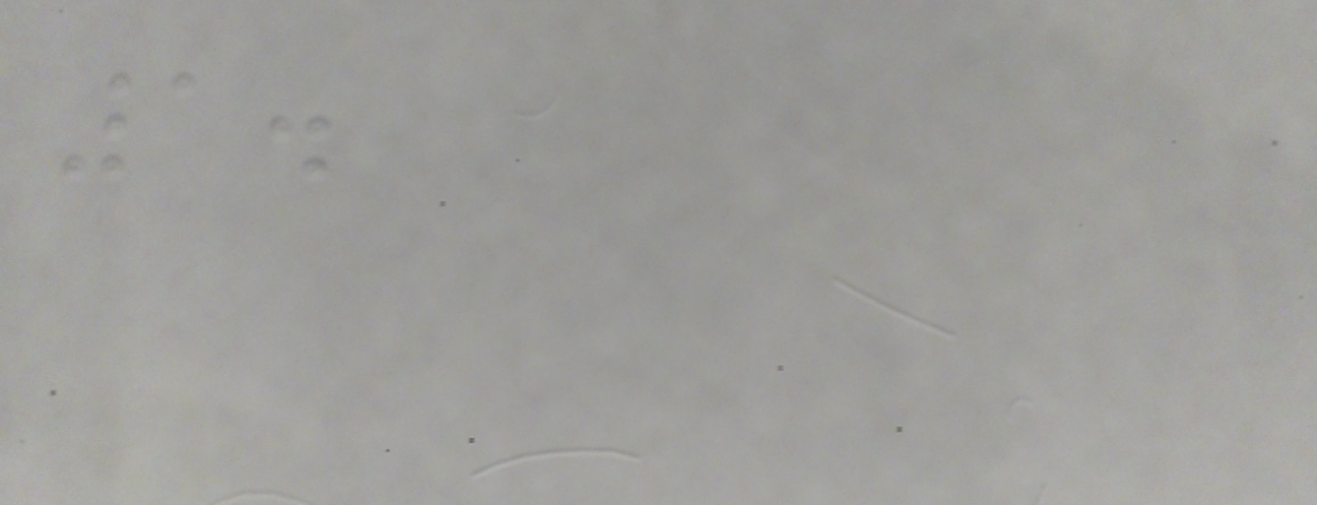1.
